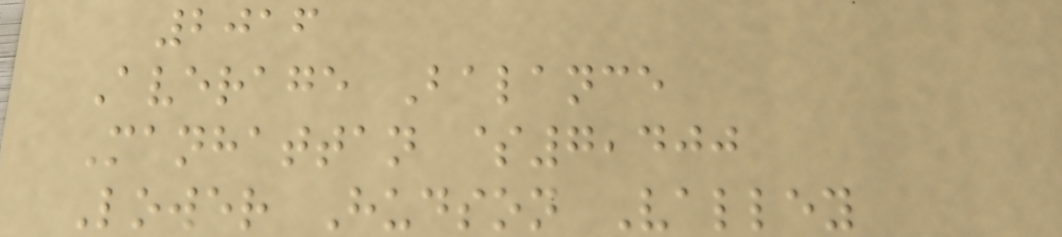2016
Average Balance
Manhattan $7,400
Lower Hudson Valley
